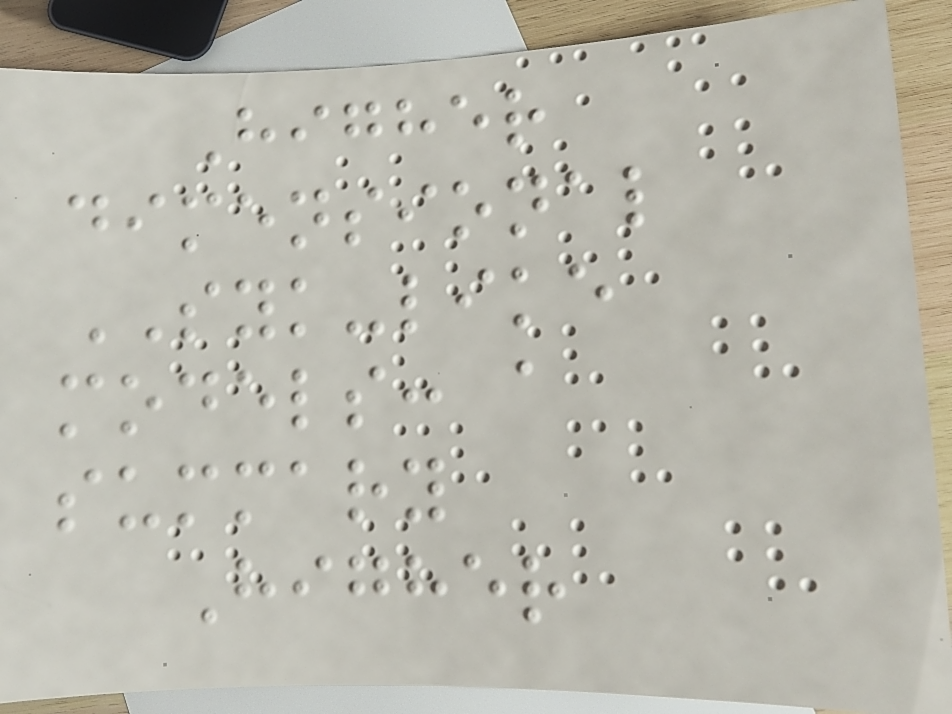Higher
dimensional
SYK-like
models: a
summary
Higher
